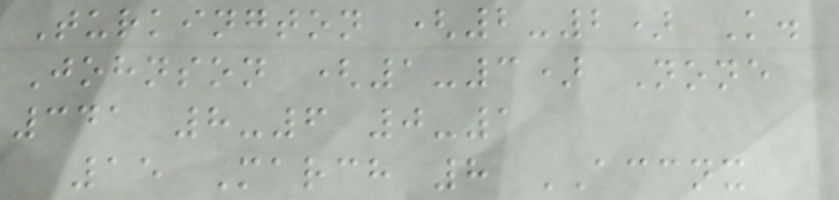Turkington (2-2) K.
Johnson (1-3) None
341 8-6 0-1
15 March 8 ACCNX
